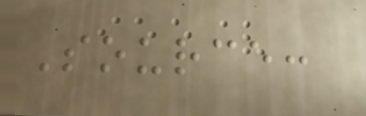Source:
